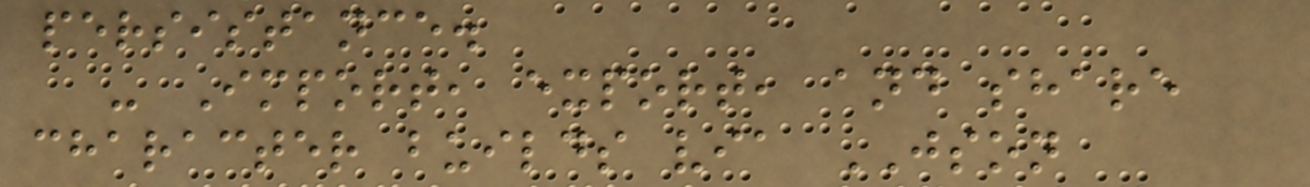persistance.
- Import, export, and share
character builds via JSON
